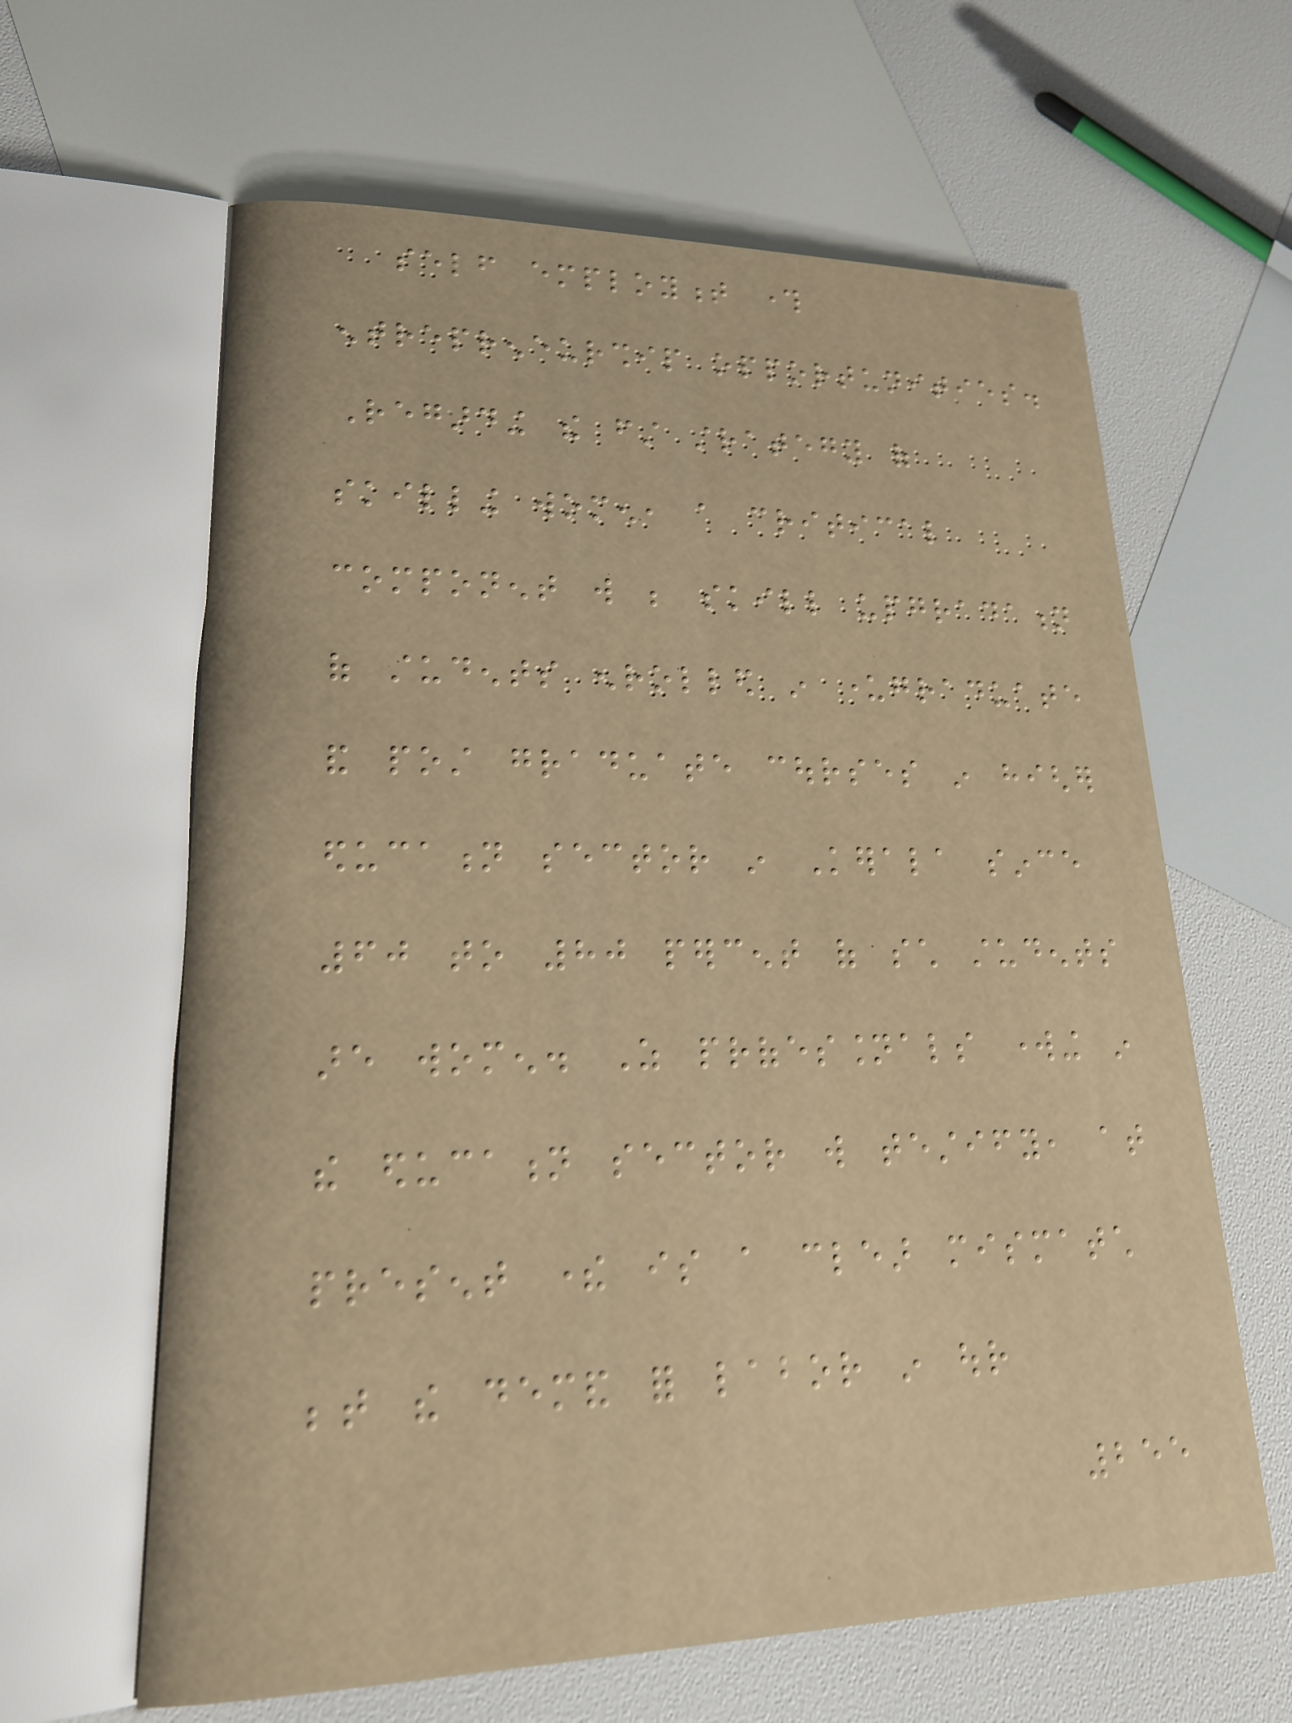self employment through
entrepreneurship opportunities.
Regarding the first strategy of
skilling women, a critical
component will be skill upgradation
of students enrolled in undergraduate
and post graduate courses in higher
education sector in Kerala since
60 to 80 percent of such students
are women. As professionals working in
the education sector will testify, at
present there is a clear mismatch
between the demand for labor in our
255
